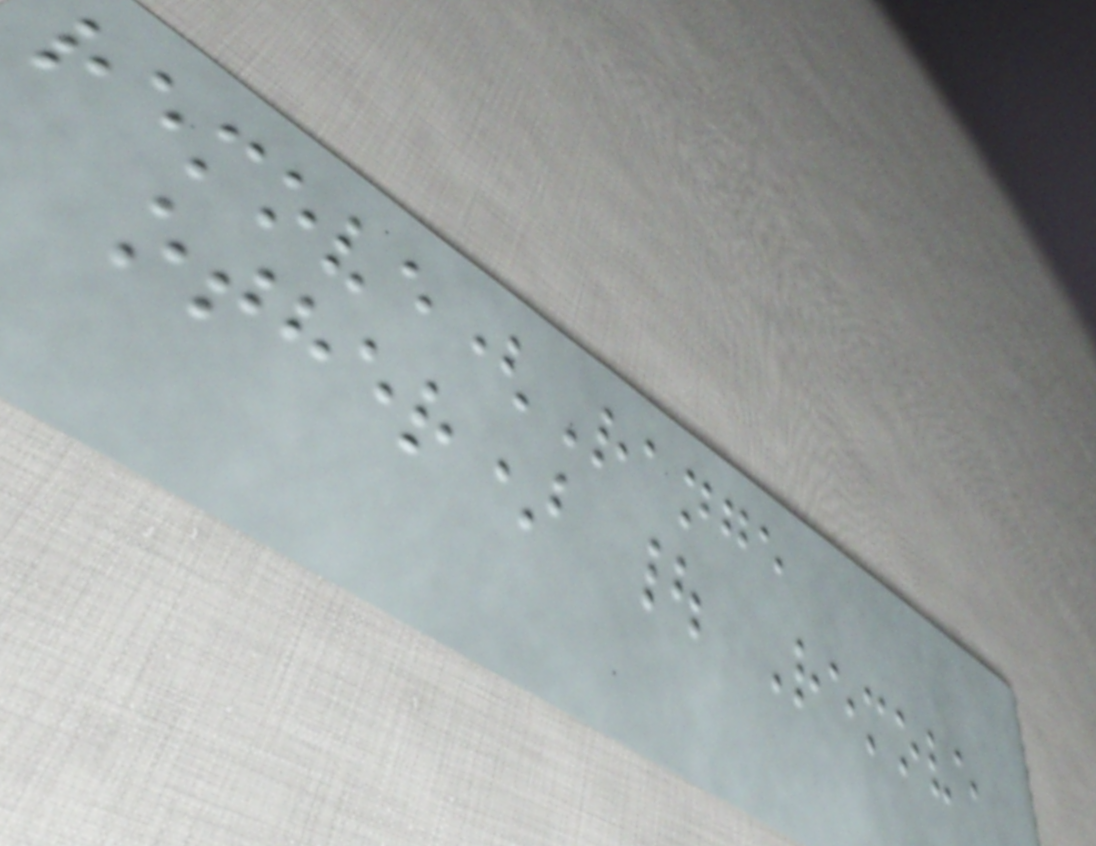remove(Range
other) | Remove
